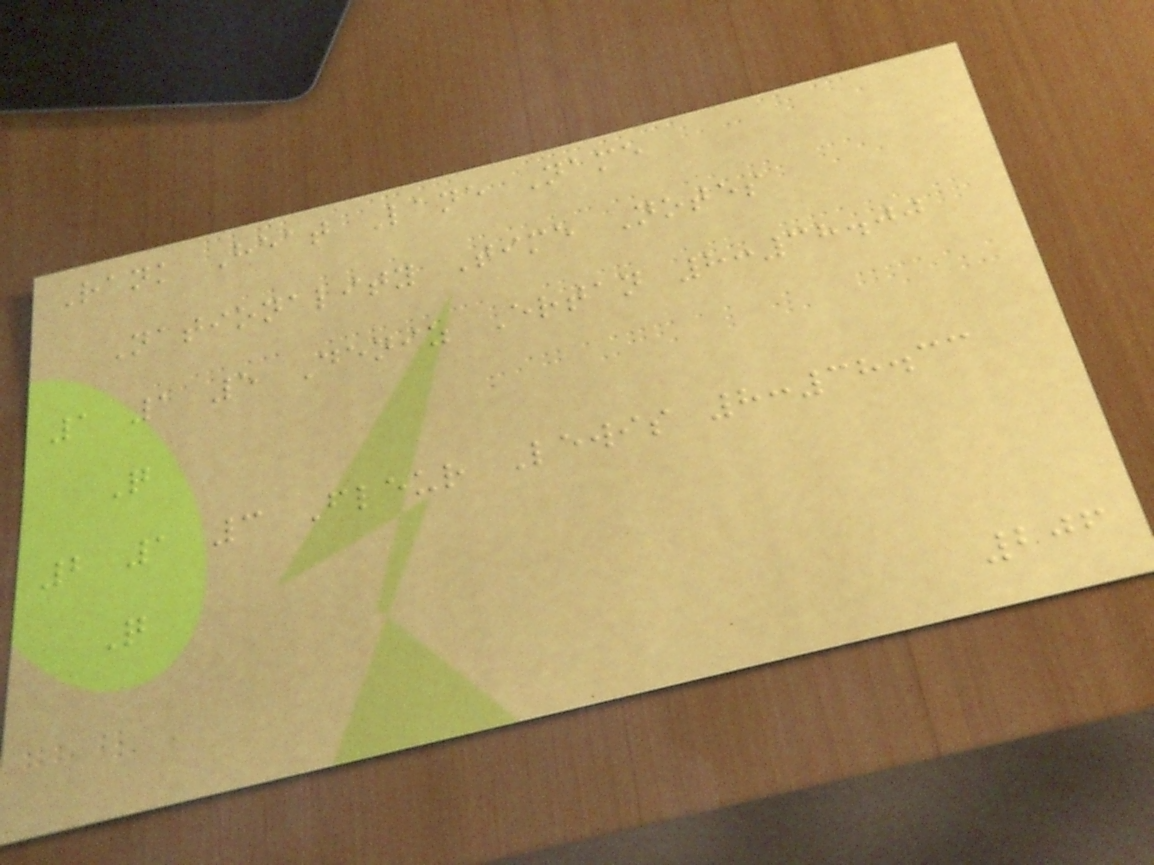Rank Heat Lane Name
Nationality Time Notes
1 1 5 Deniz Ertan 8:38.00
Q
2 1 3 Fleur Lewis 8:38.33
Q
206
